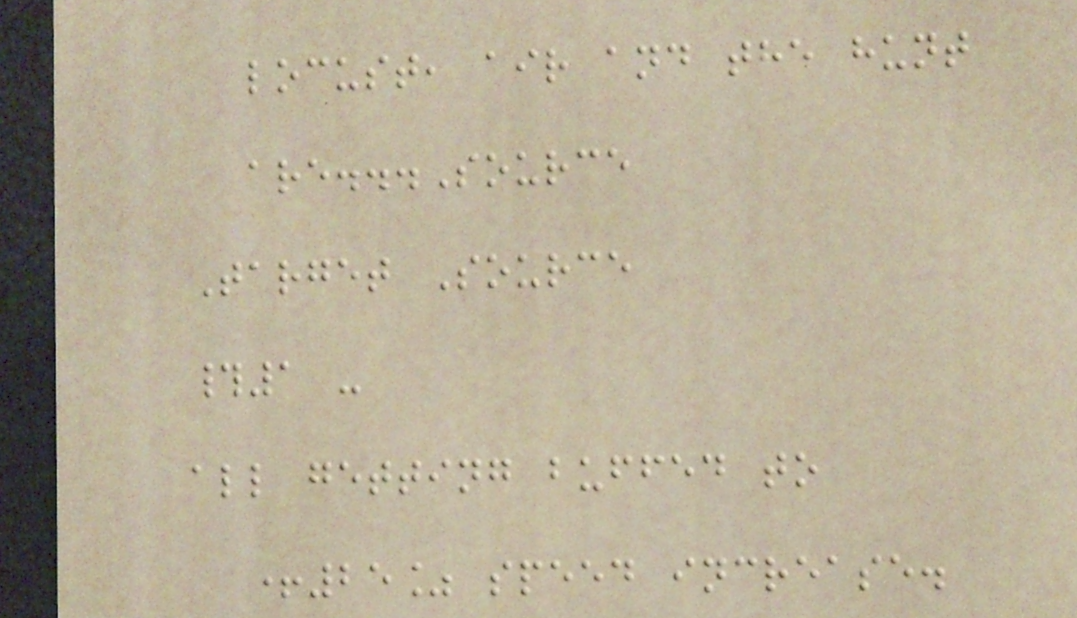locust, air and the hunt
are...Source
Target Source
#1 -
all getting buffed to
+25% speed increase.
